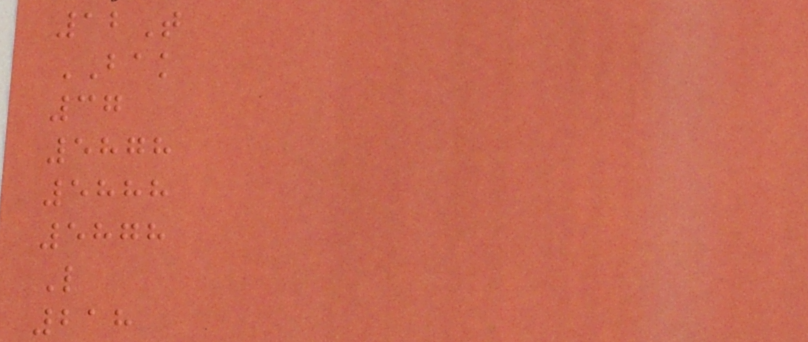12T
BAK
37
5878
5888
5878
L
218
